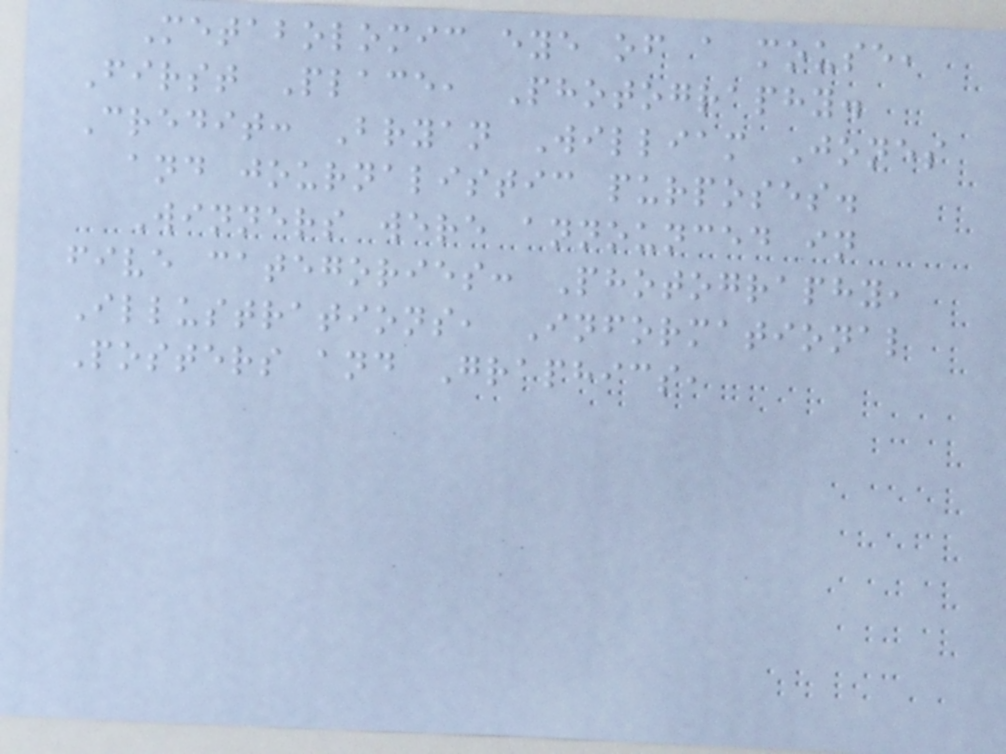Metabolomic eye of a mouse,
First Place, Photography.
Credit: Bryan William Jones
and journalistic purposes.
Winners were announced in
five categories: Photography,
Illustrations, Informational
Posters and Graphics,
